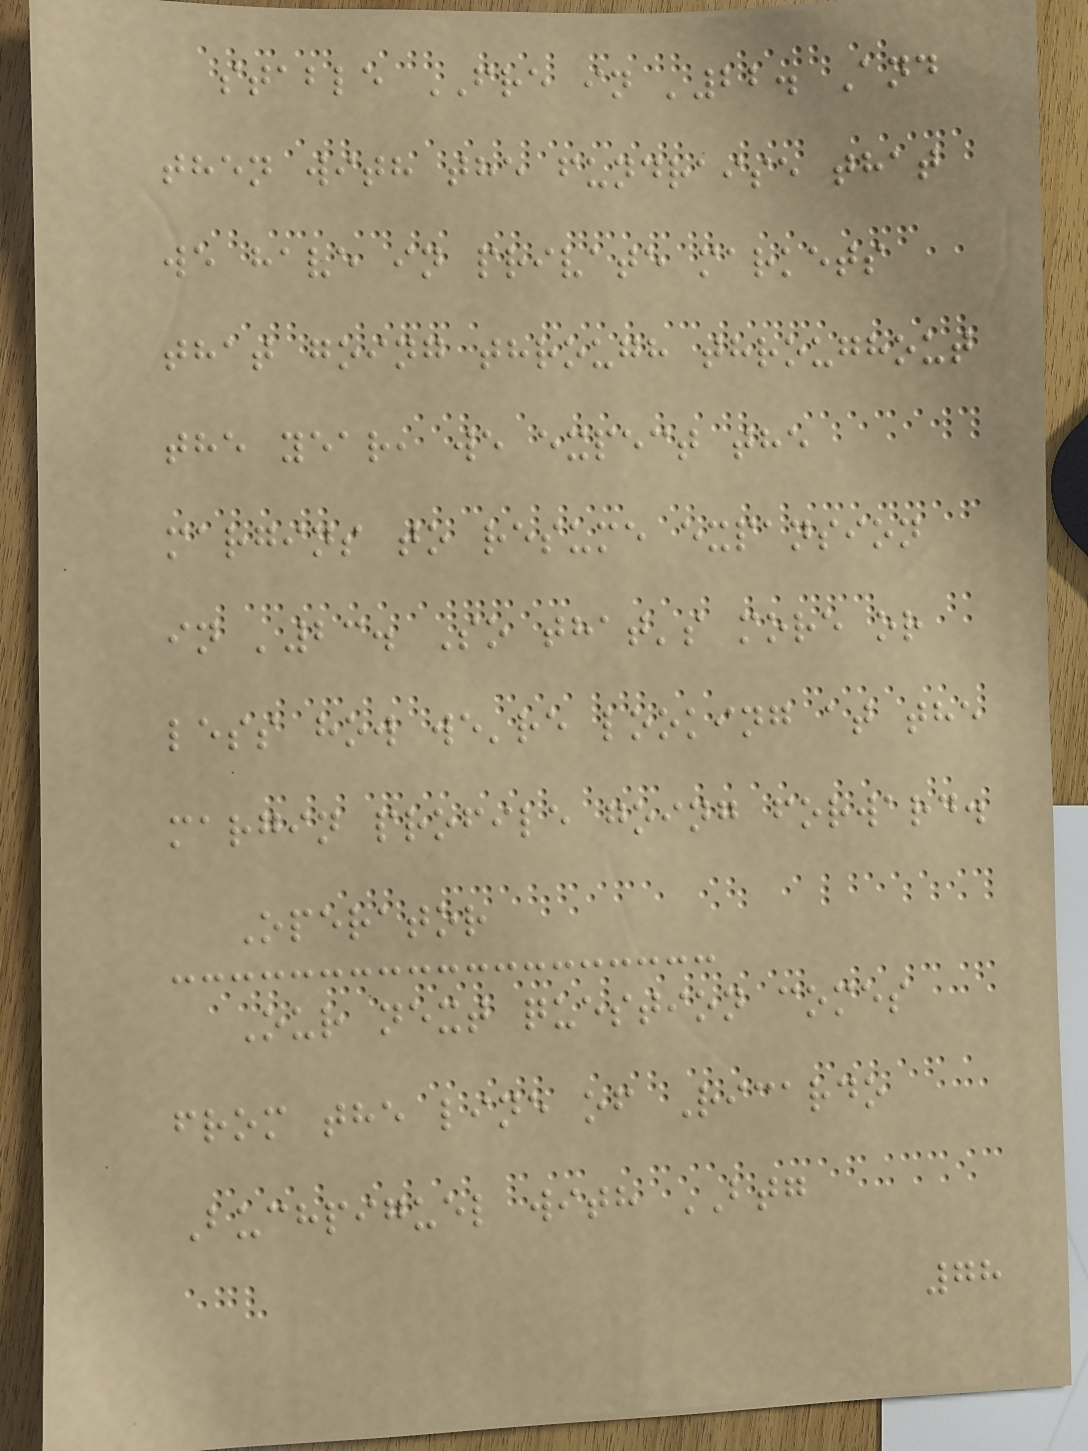stable FRE in '22. And
then with the fundraise that
we have in private markets
that going through throughout
the year, we expect the
margins to resume expansion
in '23. So that's more or
less how we're looking at the
margin profile going forward.
Operator
Our next question comes
from the line of Ricardo
Buchpiguel with BTG
78
